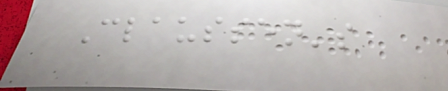Claussen's
